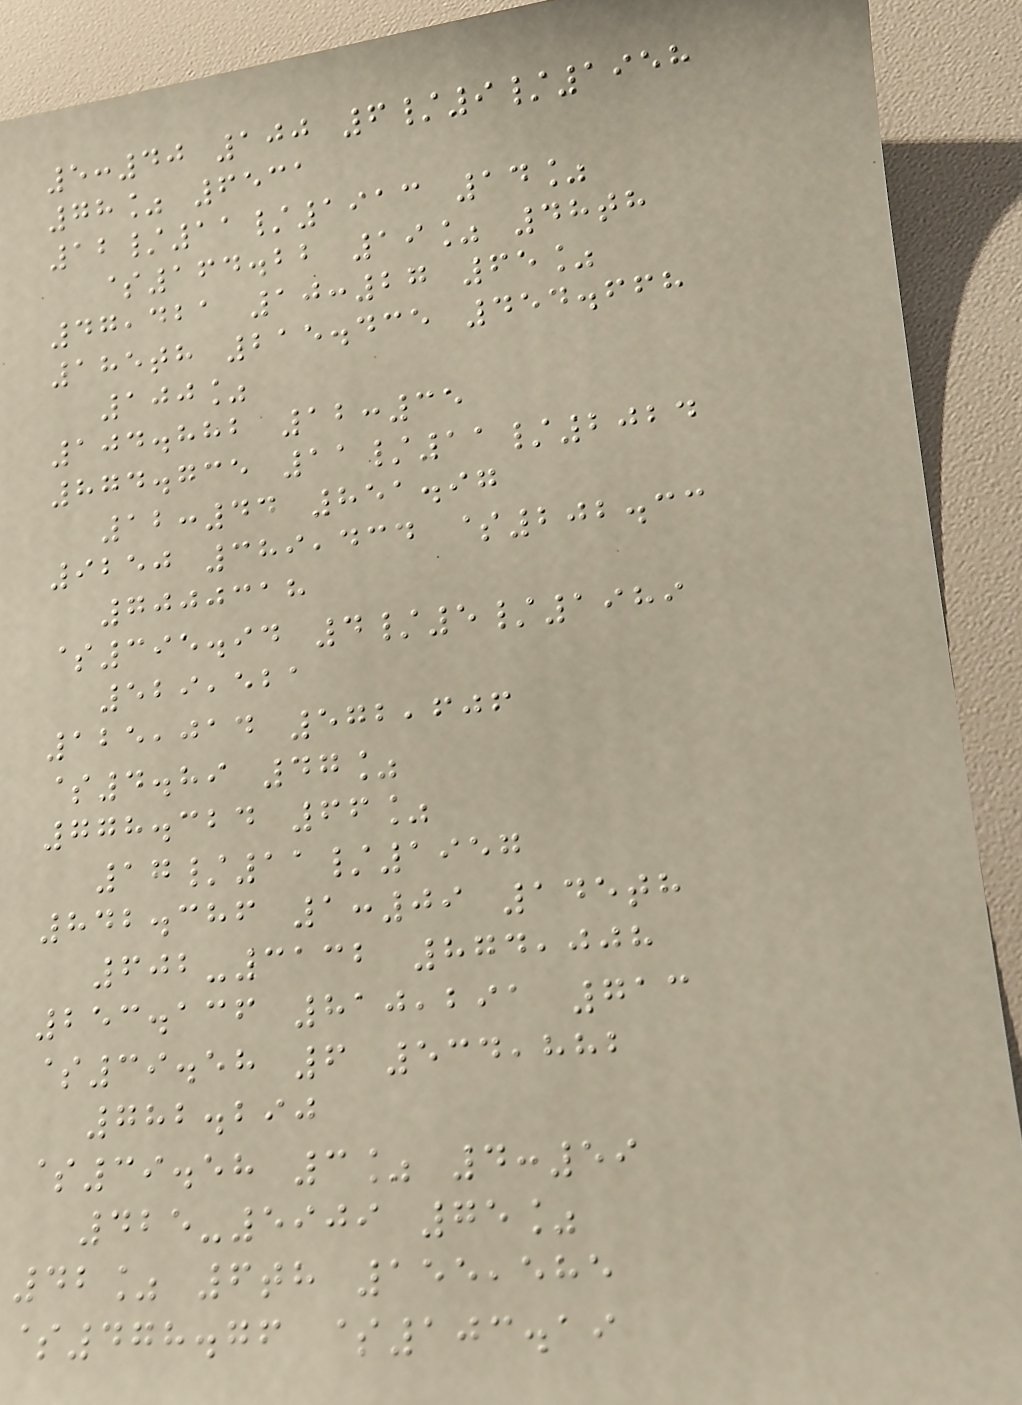5:40 100 6/9/1958
78% 6531
12/11/1913 14%
$164.22 19% 48th
47,421 10:27 65%
185th 215.435 454.668
100%
104.882 12:35
874.735 11/11/2024
12:44 851.97
9250 389,434 $202.33
7000318
$395.94 4/5/1989
529,521
125,014 572,606
$4.89 47%
778.324 66%
17/11/1957
842.386 1:09 145th
602-3132 874,008
253.136 810,291 713
$39.58 6 534,882
782.290
$39.58 3% 4:59
425-5909 75%
42% 6th 155,585
$478.76 $103.19
